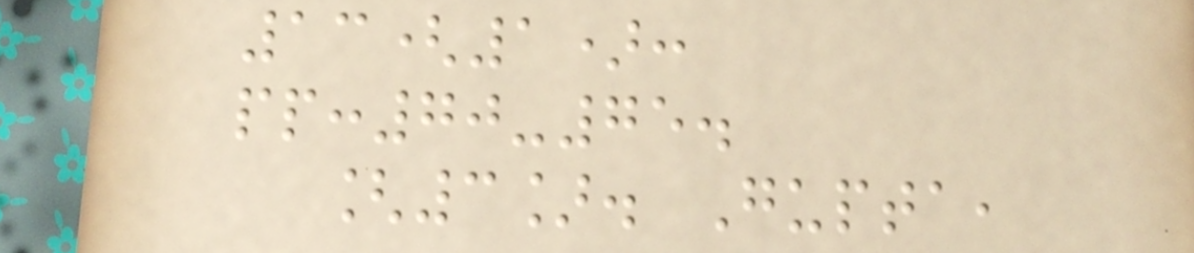13(1):
pp:70-75.
[3]. Gupta,
